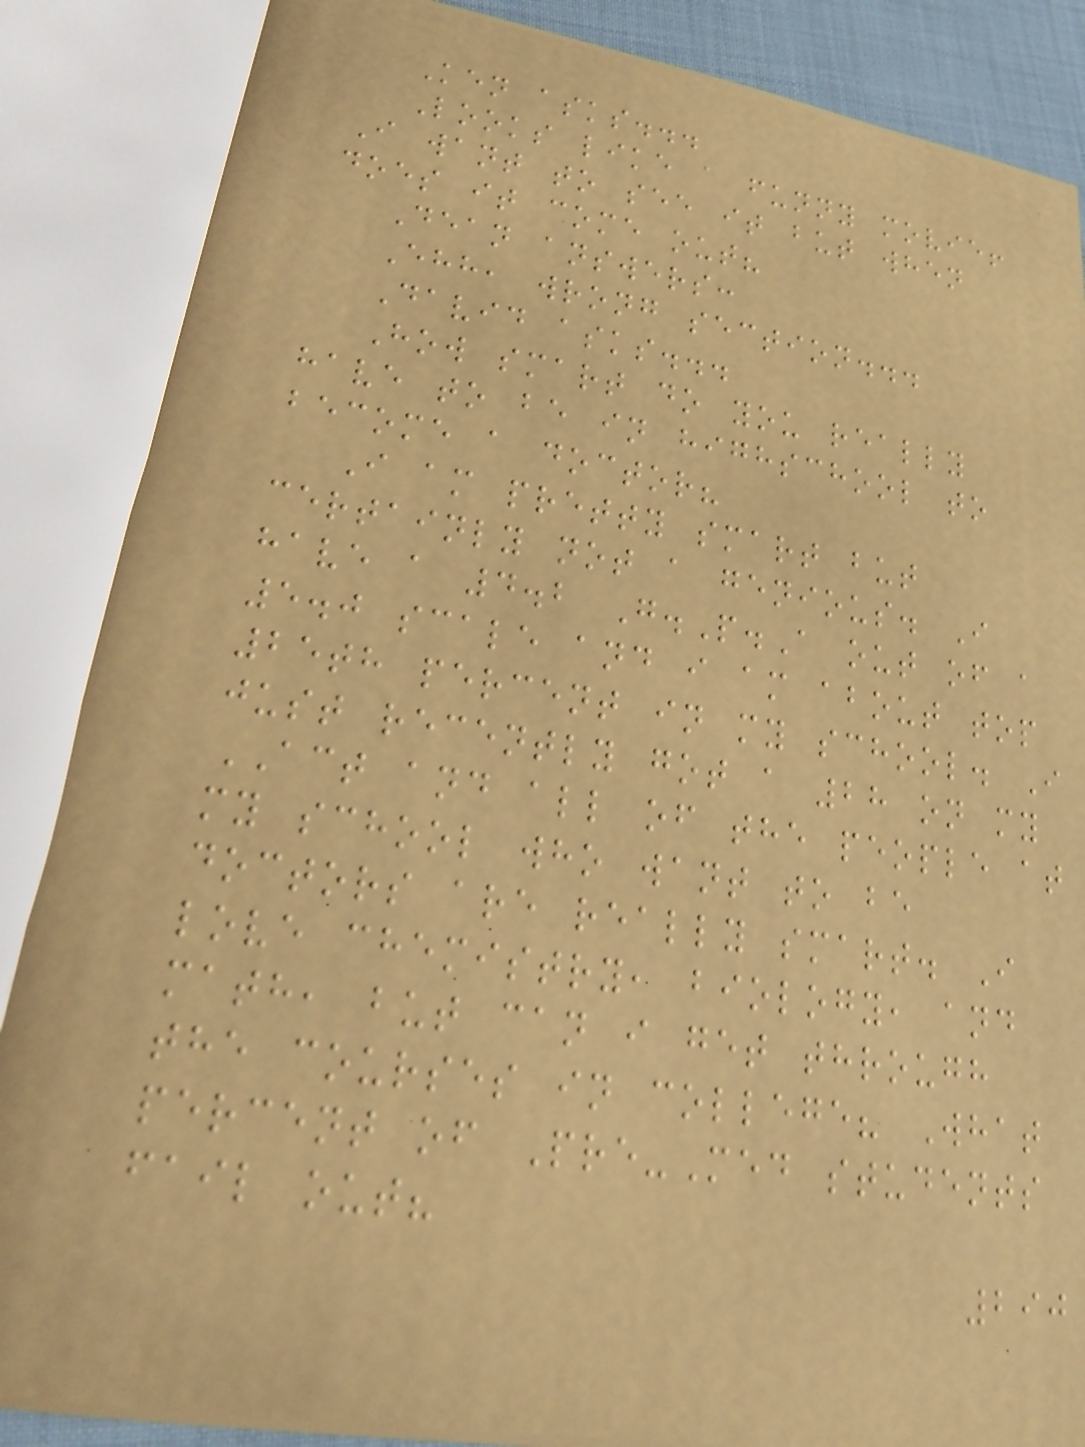Ken asks...
Looks like a funny movie!
I want to see it but when
does it come out?
Dean answers:
Ehh, wrong section...
David asks...
How smart do you really
have to be in highschool to
become a doctor?
I am pretty smart but
certainly not a genious. I
have a 4.2 G.P.A out of a
5.0 scale and i am about top
25th percent in my school. I
just recently got a 28 on my
ACT and all of the people at
my school who want to be
doctors are really smart. I
love chemistry, biology, and
math, but can i get through
the courses in college? What
percent of Pre-Med students
fail out?
290
